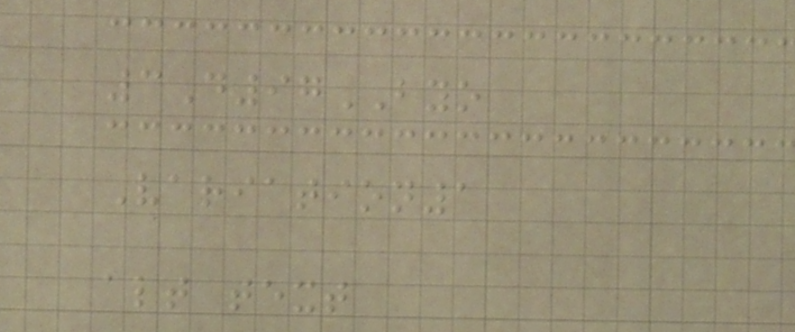3D97BYO
Variation1
alt text
